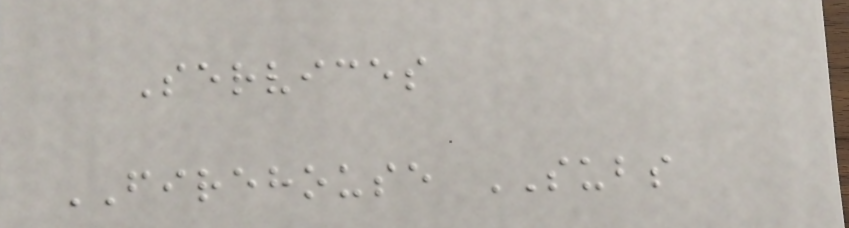Services
FIREHOUSE SUBS
